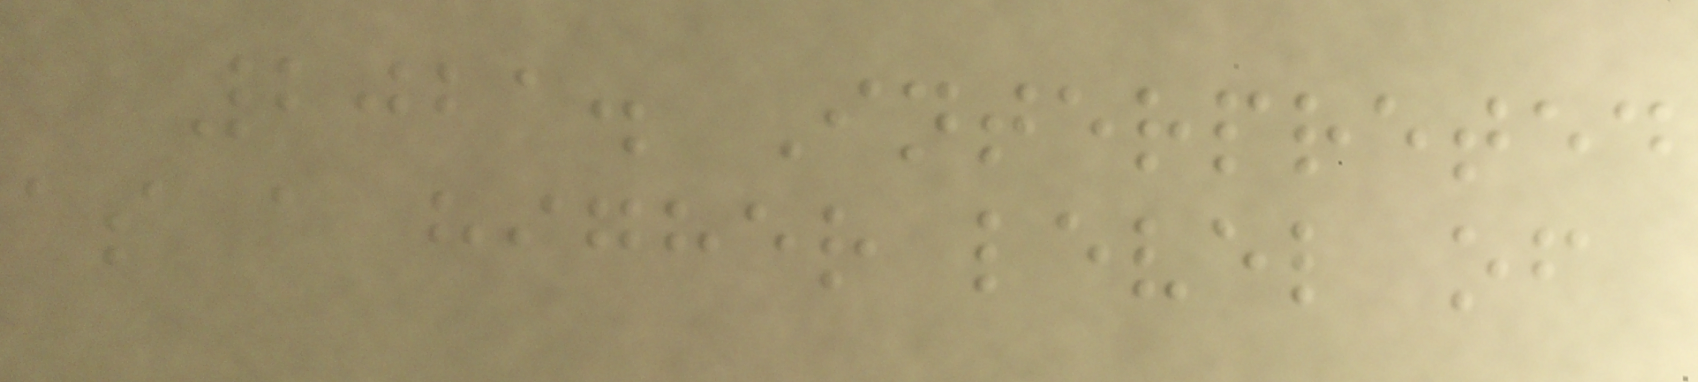2021. Interpreted
as a higher level of
